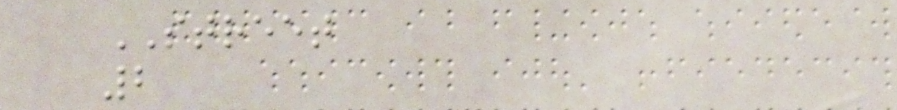STREET
2
